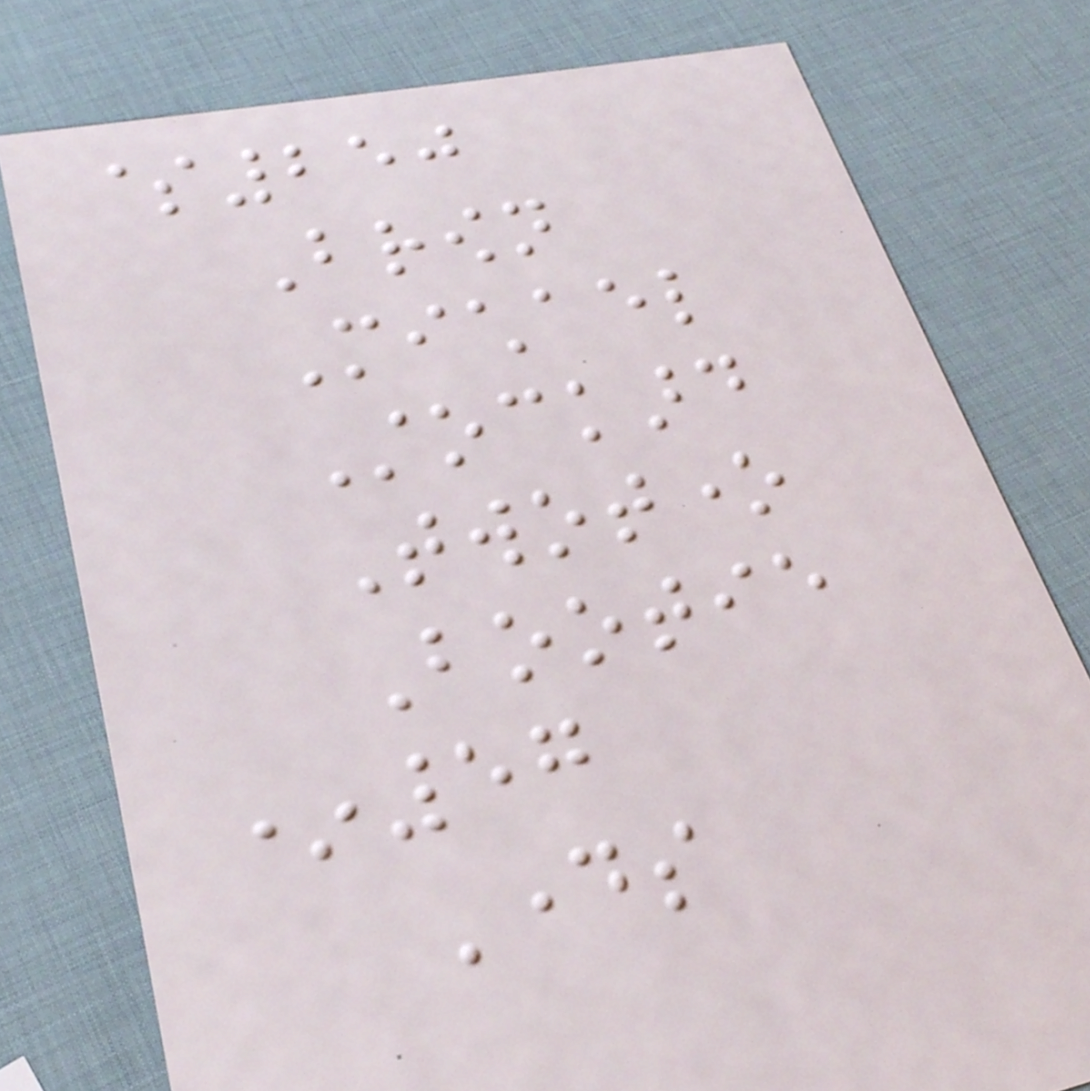$250
Brown
Michael
Stockard
Twotone
Bootie
*57
Days
